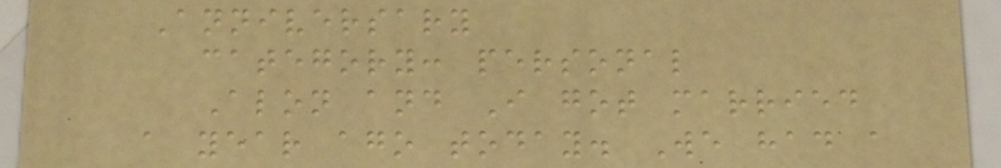Anniversary
category: personal
Alon and I got married
a year ago today. We had a
